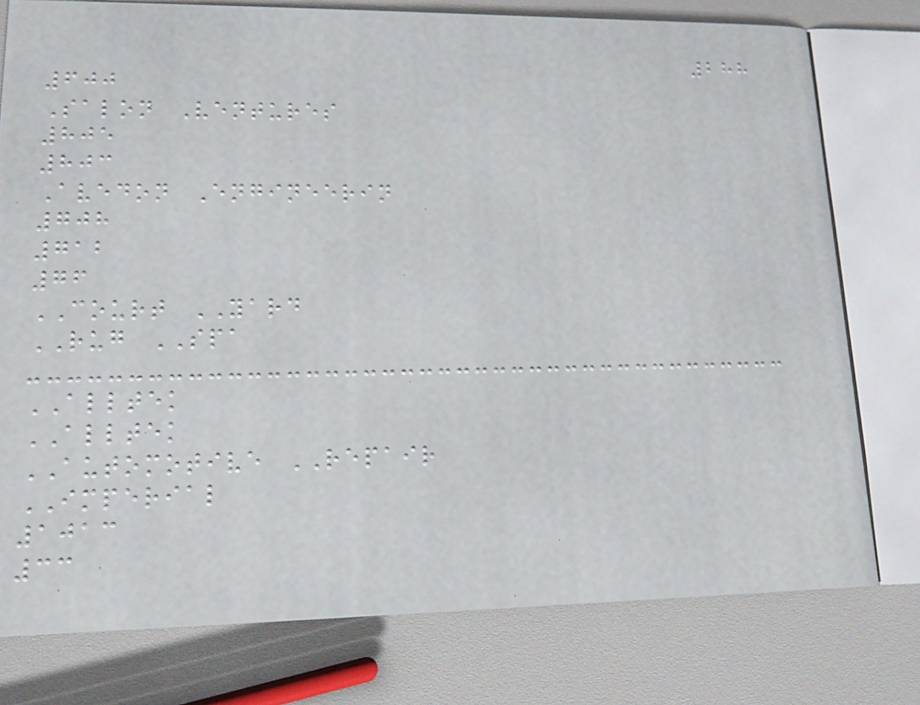288
600
Salon Ventures
805
803
Avedon Engineerin
708
712
76
COURT YARD
RUG SPA
ALLTEK
ALLTEK
AUTOMOTIVE REPAIR
IMPERIAL
1013
33
